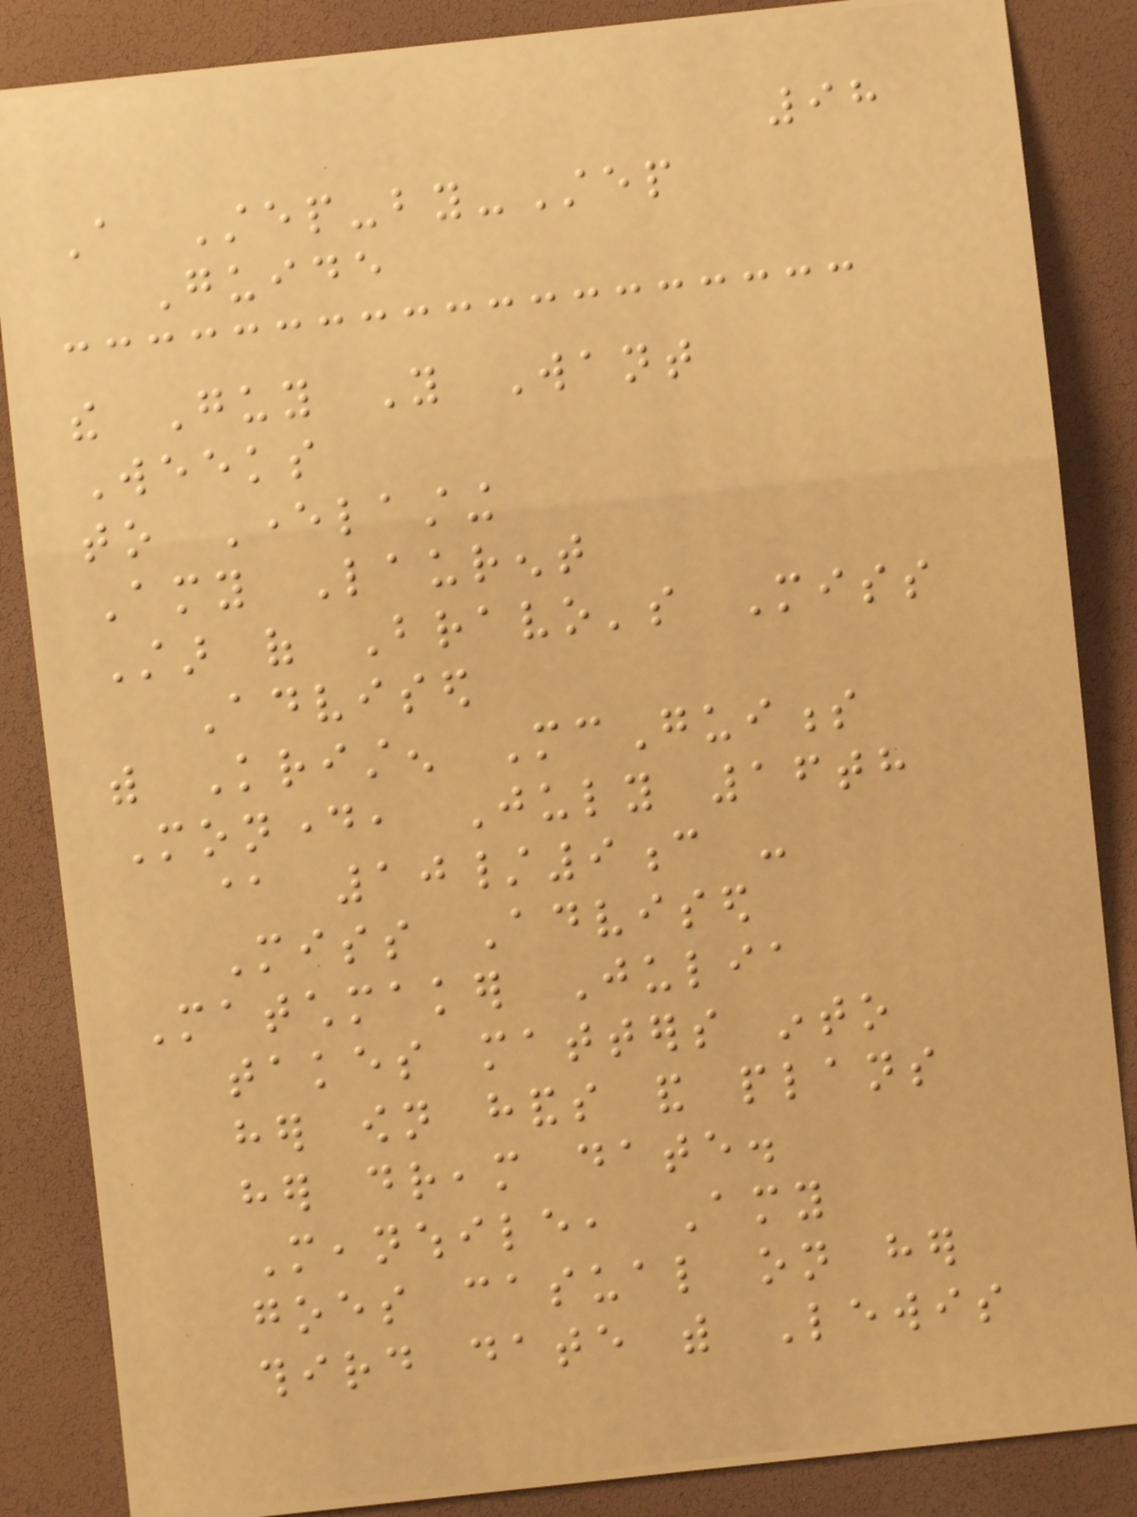98
A Step-by-Step
Guide
the Guy You Want
Weeks
to Everlasting
Amy Laurent
Star of Bravo's Miss
Advised
with Kristen McGuiness
Monday, July 16th
@ 10/9c -
Miss Advised
Matchmaker Julia
takes matters into
her own hands and plans
her dream date.
Meanwhile, Amy
goes casual on her
third date with Lewis
